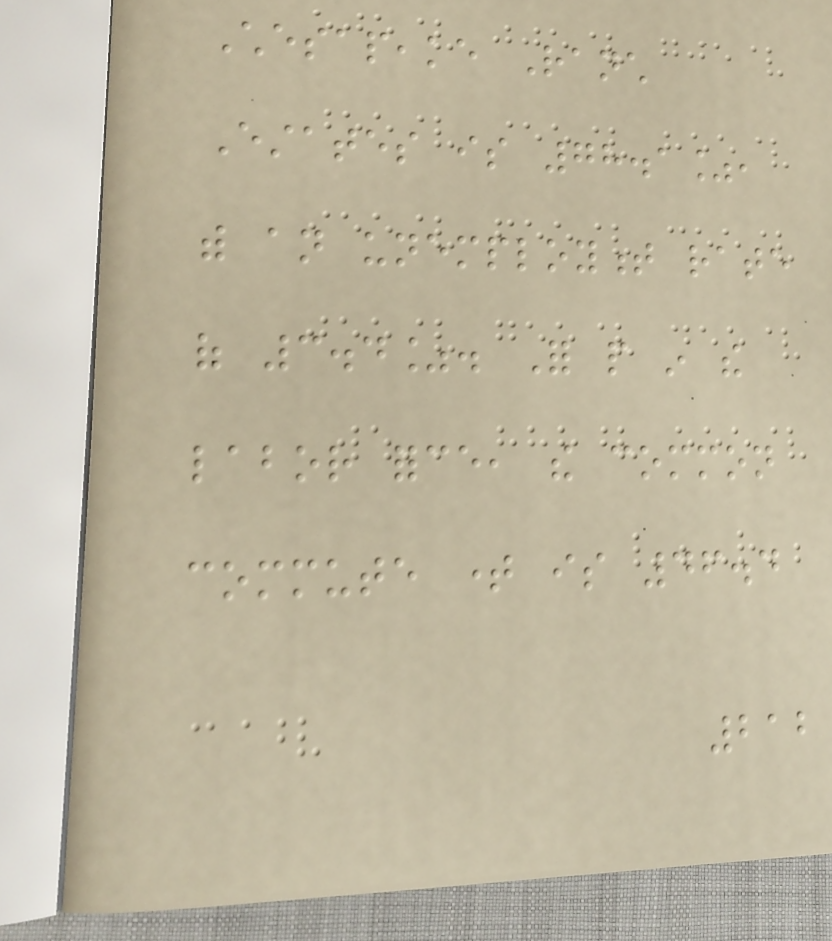Chesapeake Ranch
Estates is 78.1%,
with an unemployment rate
of 3.4%. For people in the
labor force, the common
commute time is 46.4
212
